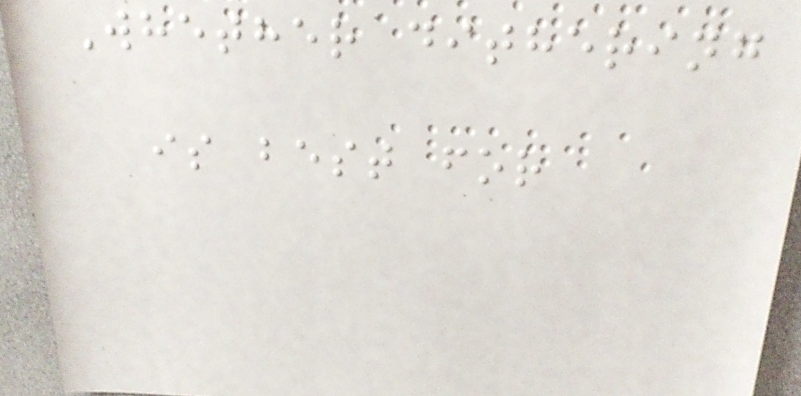Whether dithering
is best for
